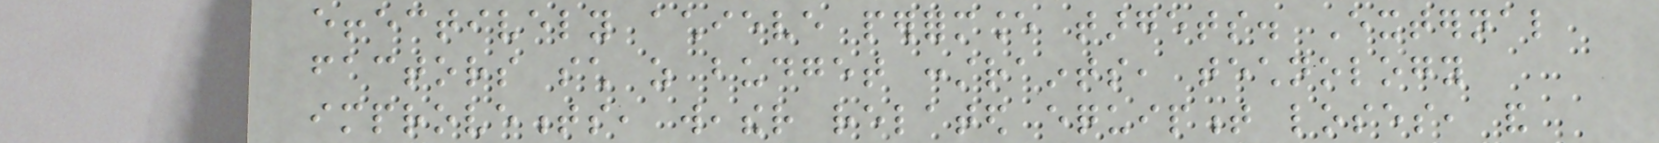effectively achieve performance targets. External
factors such as budget constraints, technology
improvements, weather related equipment loses, and
